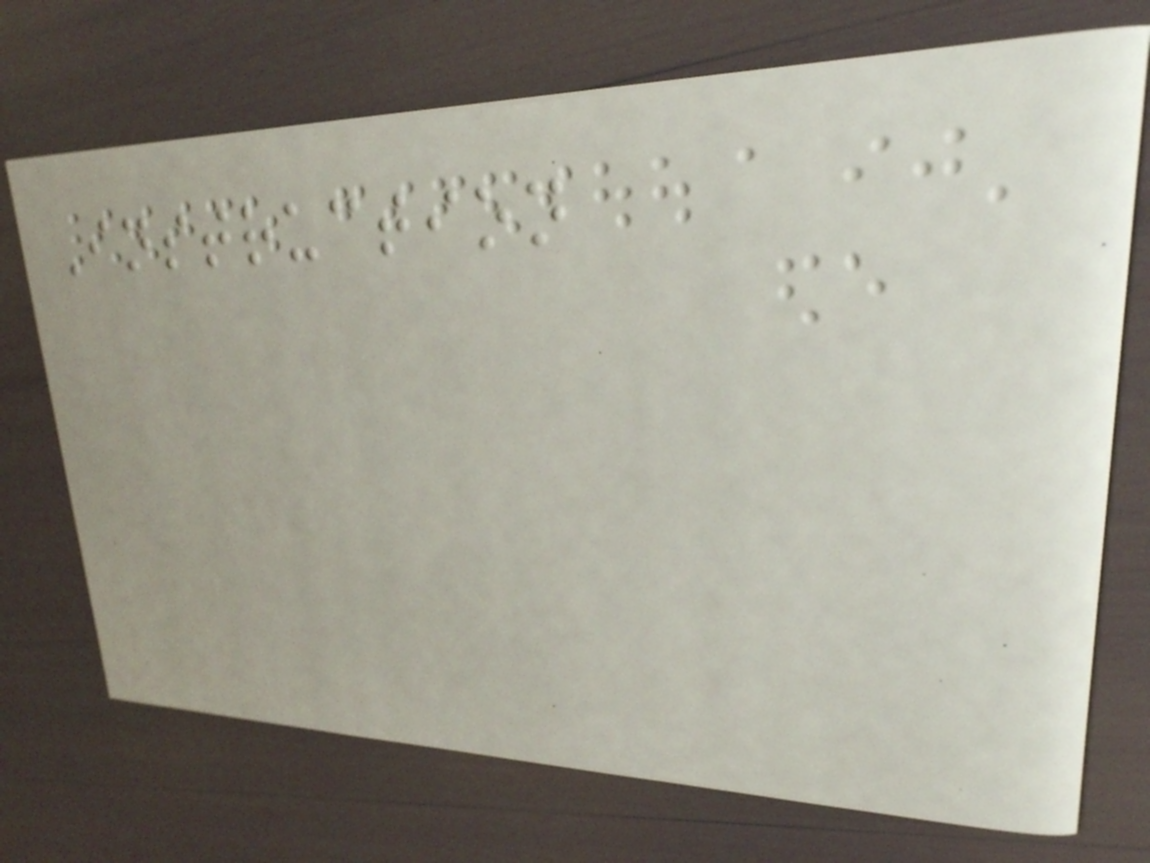Instruction
